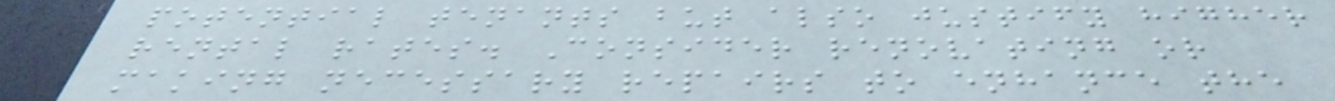potential tenants but also justify higher
rental rates. Consider renovating or
making necessary repairs to enhance the
